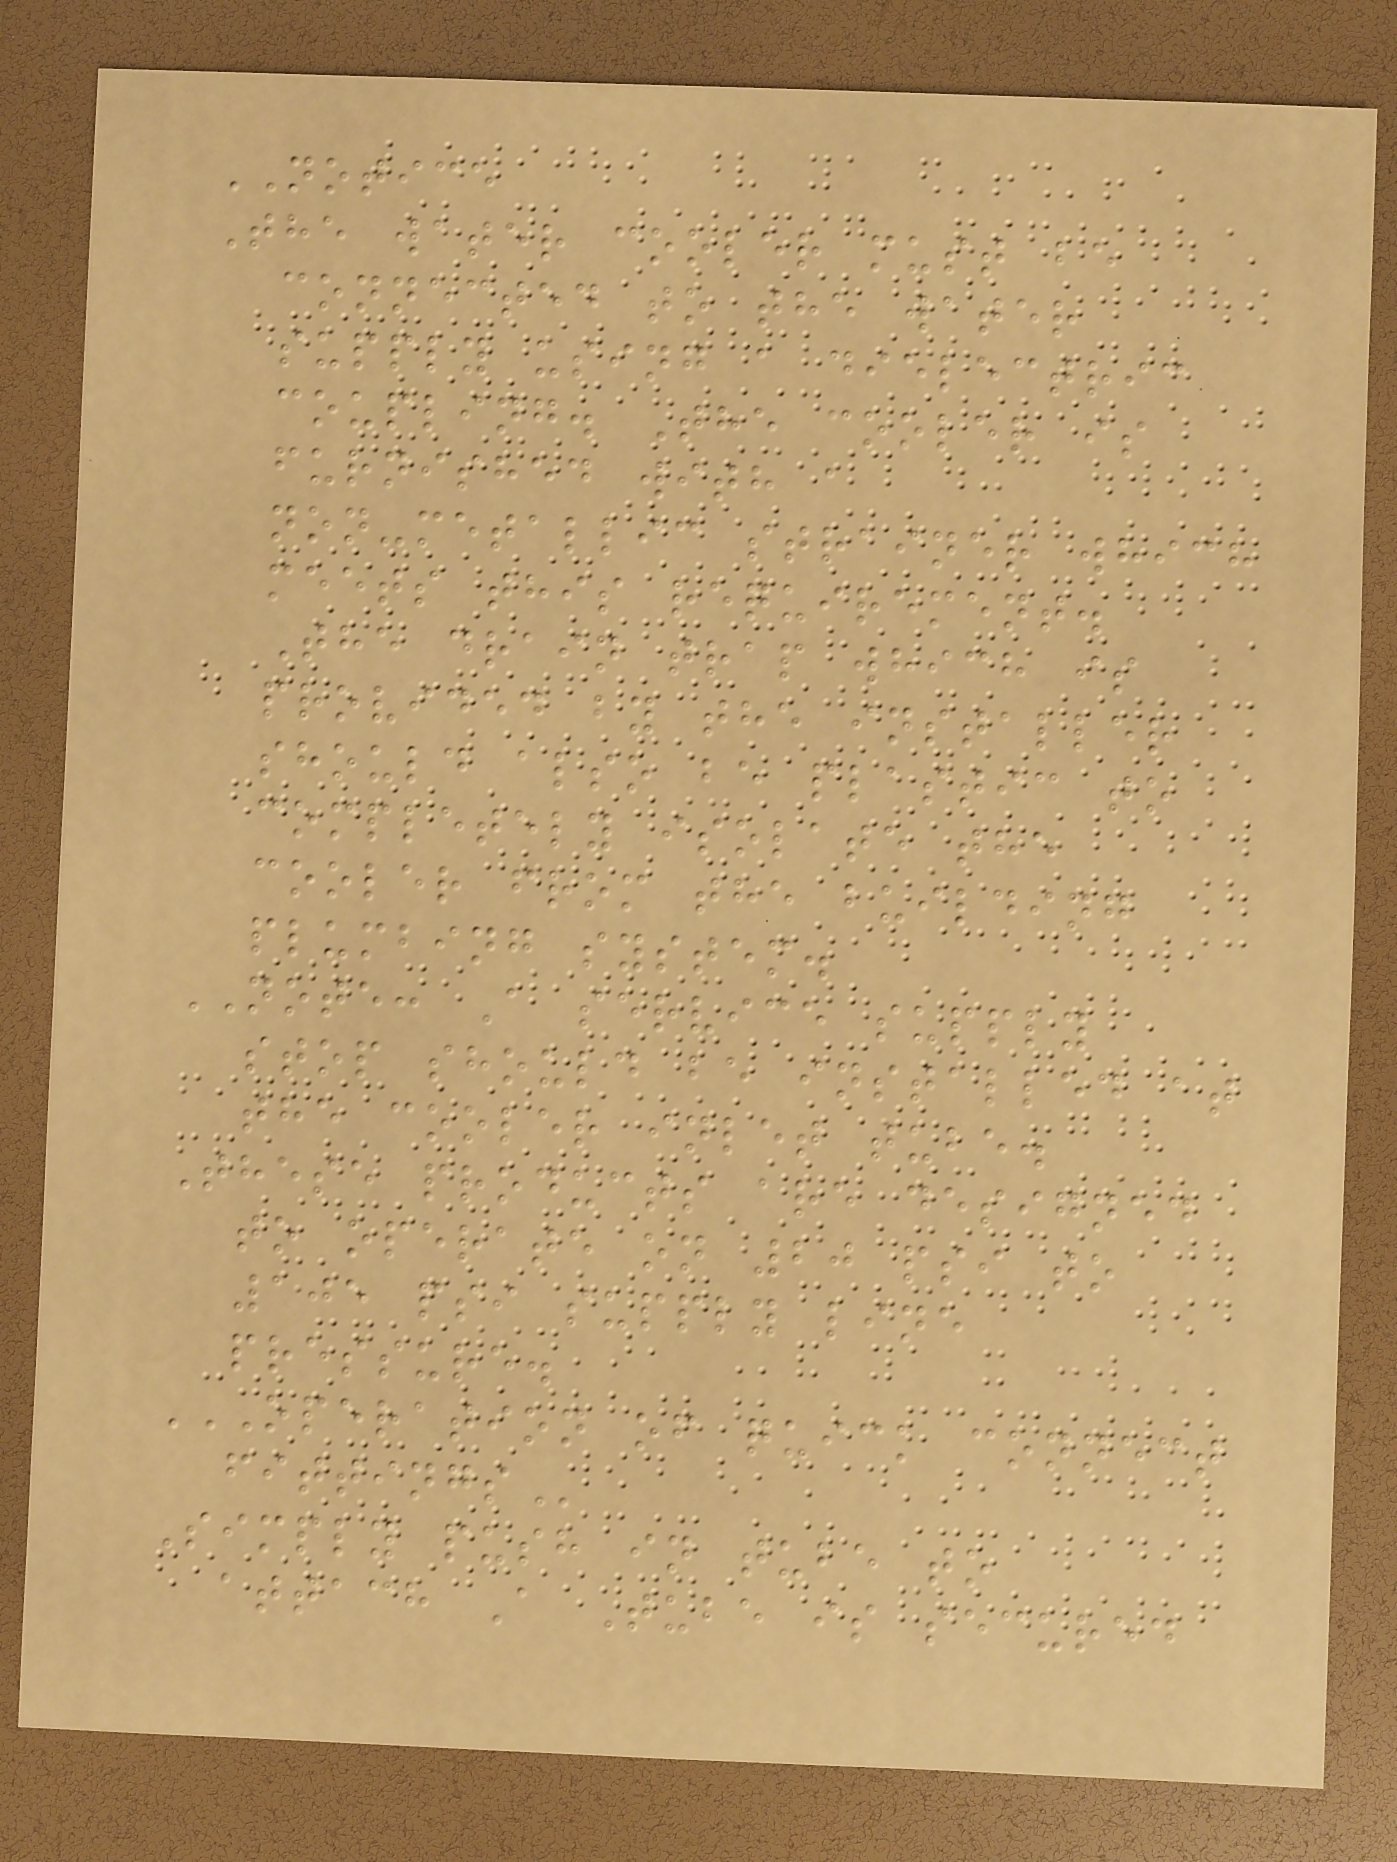NOTICE
The water cooler must be
connected to the water
supply using a dielectric
coupling. The cooler is
furnished with a
non-metallic strainer which
meets this requirement.
The drain trap which is
provided by the installer
should also be plastic to
completely isolate the
cooler from the building
plumbing system.
NOTE: A service supply
stop should be installed at
the cooler inlet tube.
These products are designed
to operate on 20 psi to
105 psi supply line
pressure.
OPERATION OF QUICK CONNECT
FITTINGS
Simply push in tube to
attach A Tube is secured
